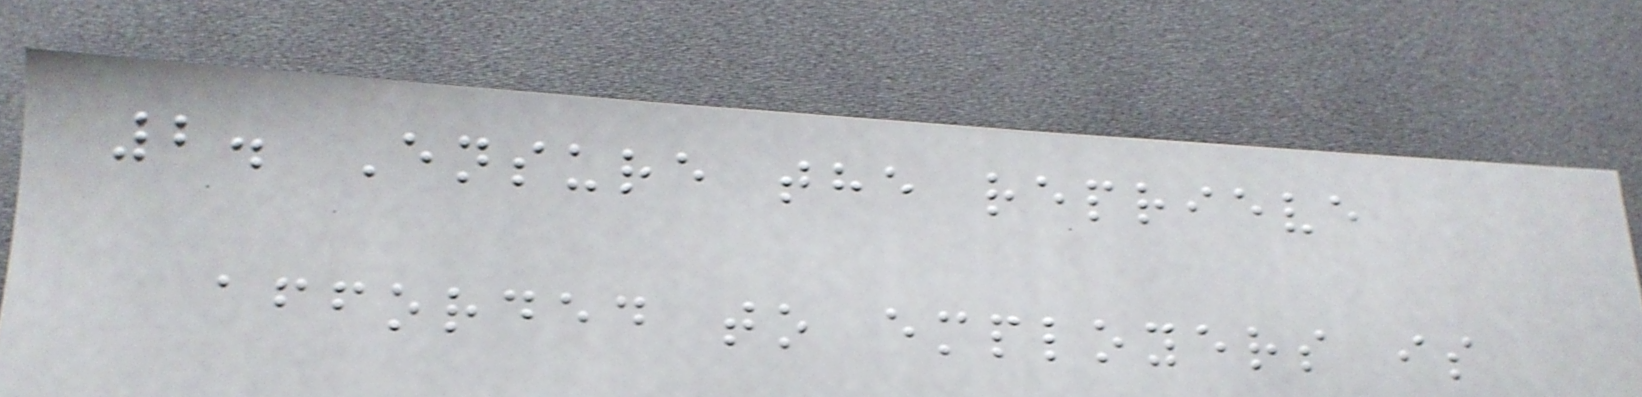2. Ensure the reprieve
afforded to employers is
